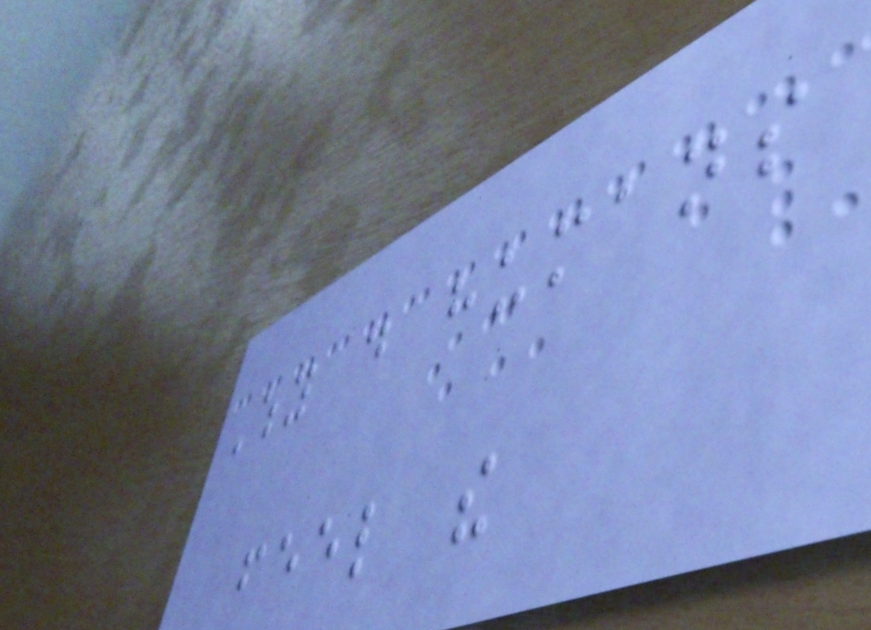Why do humans
feel the
